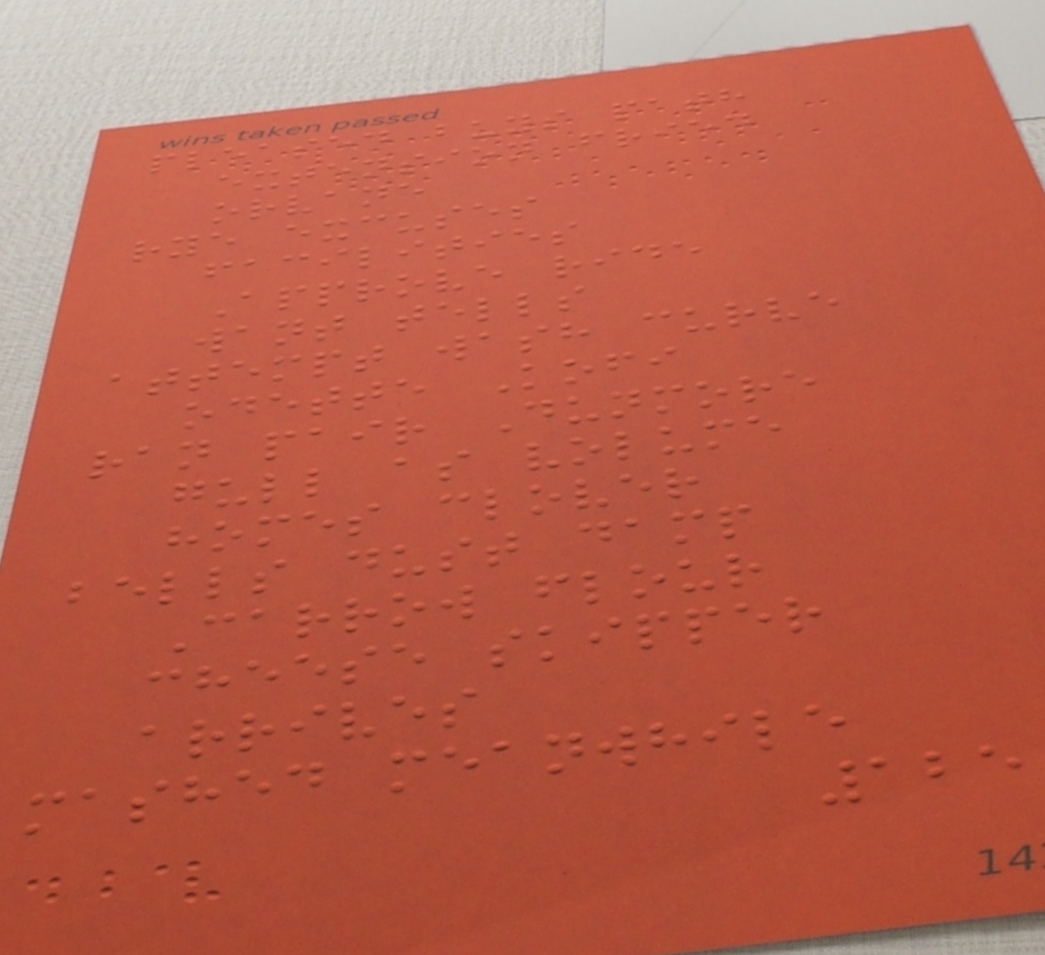pleased buys path
extension fried
orvane
rye excuses
facilities
Approve ride
want tells
attempt wash curve
odette Kofi
ran pair Dunmore
gull as volume
homes clover
bells dust damp
Carrow flour
cheese skipper
arrives
mashed meanwhile
125
